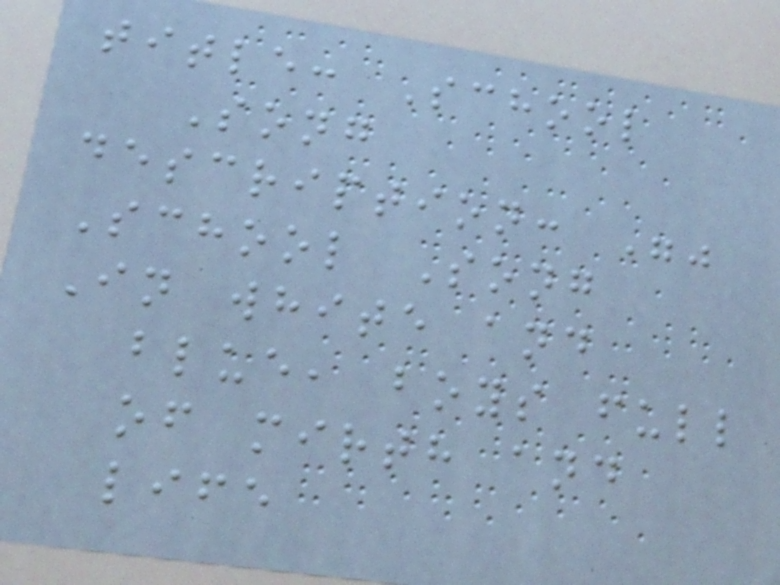title: School
Song
description: ""
School Song
In white and
blue, boys full
of mirth and
life
